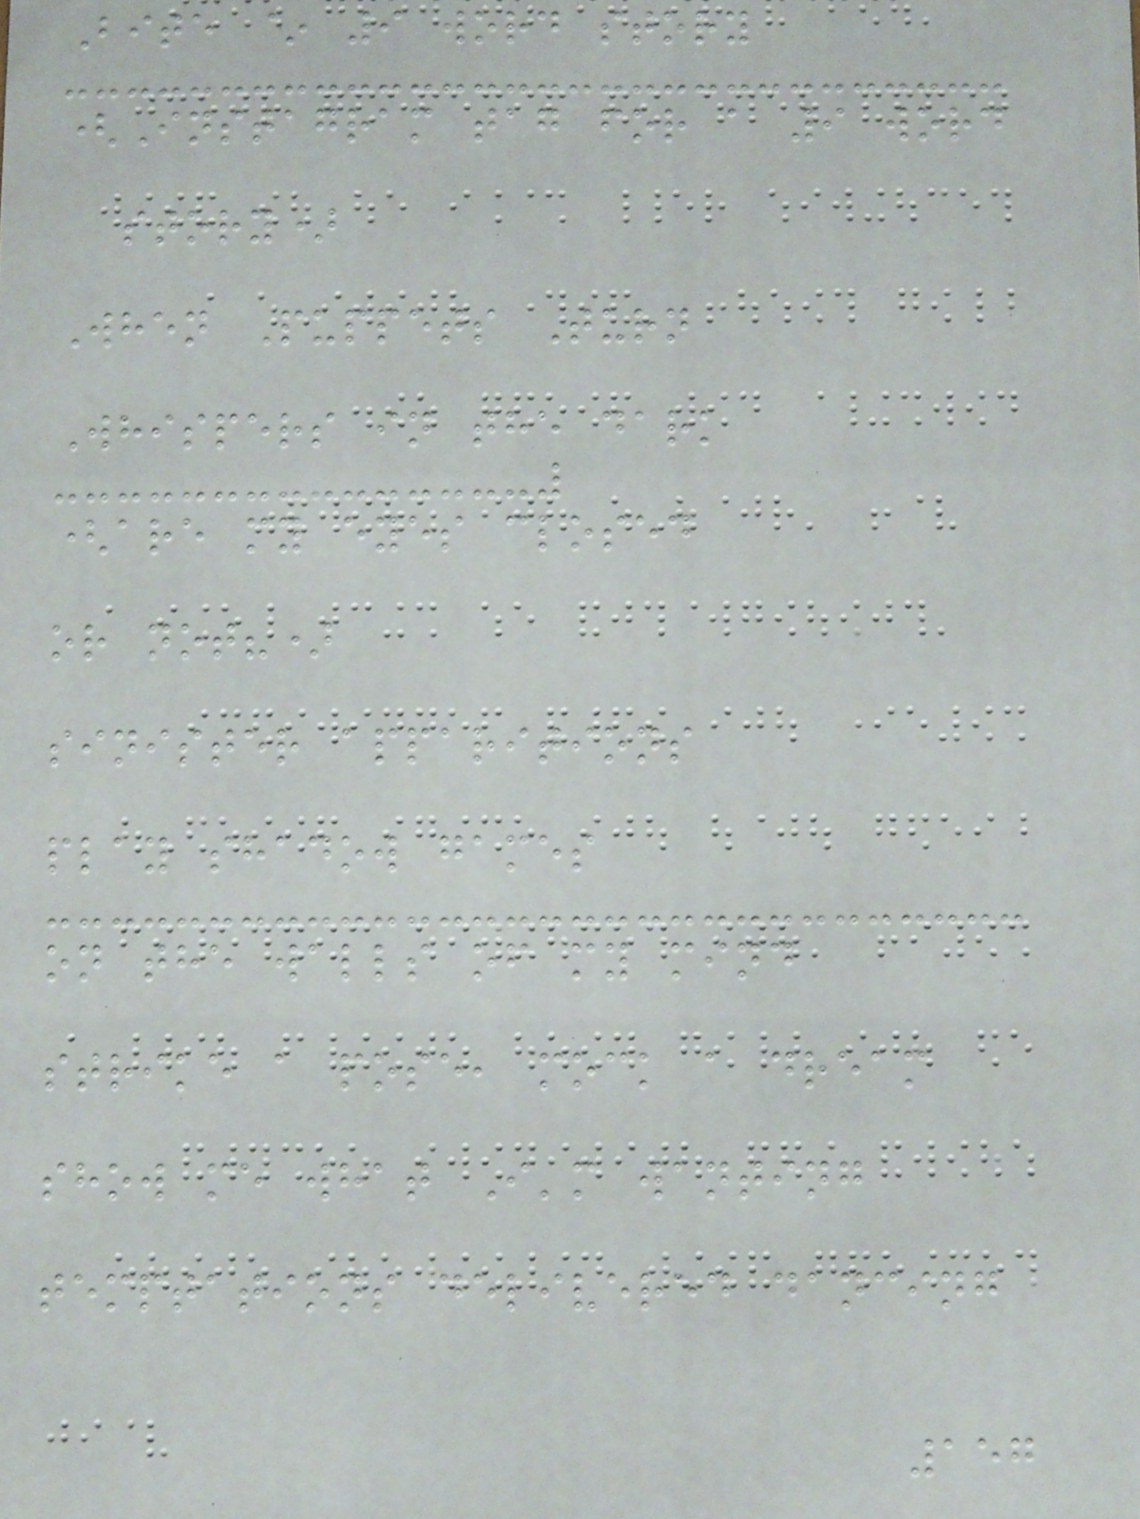Bite ~ 9 word story
(Instagram tag for a 9 word
story)
When Puppets Turn
Whispers in the dark
(are my eyes closed
or not?)
sinister apparitions
play shadow games
on the walls of my mind
strike a pose, mock a dream
show me what I'm wanting
temptations delivered dancing
157
